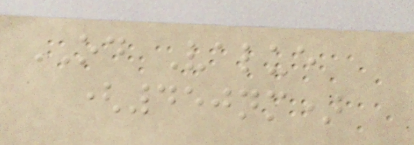OD Value
(450nm)
